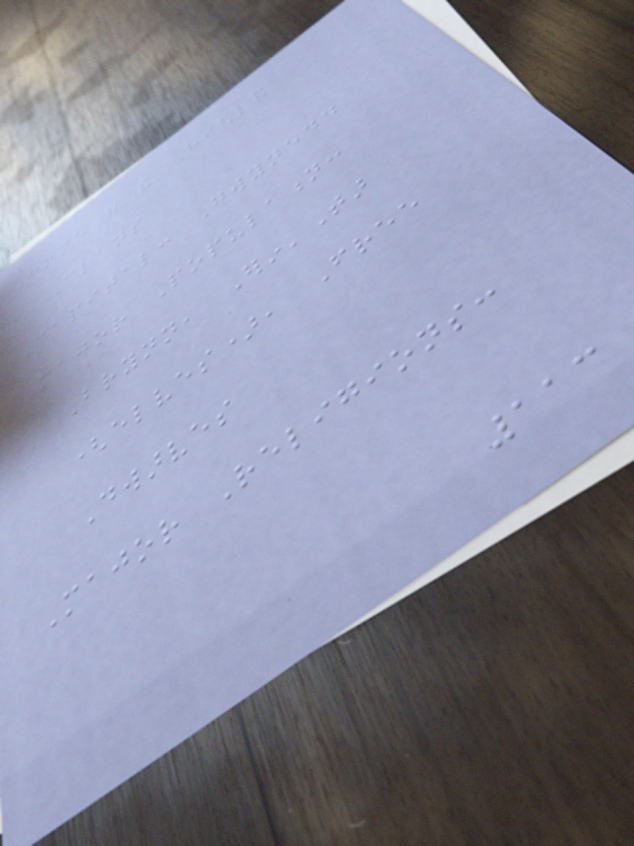Home of the Highland
Clans
Capital: Gwynedd
Major Population:
Brynn, Erin'Tar
(elves), Free
Dwarves
Major Religions:
113
